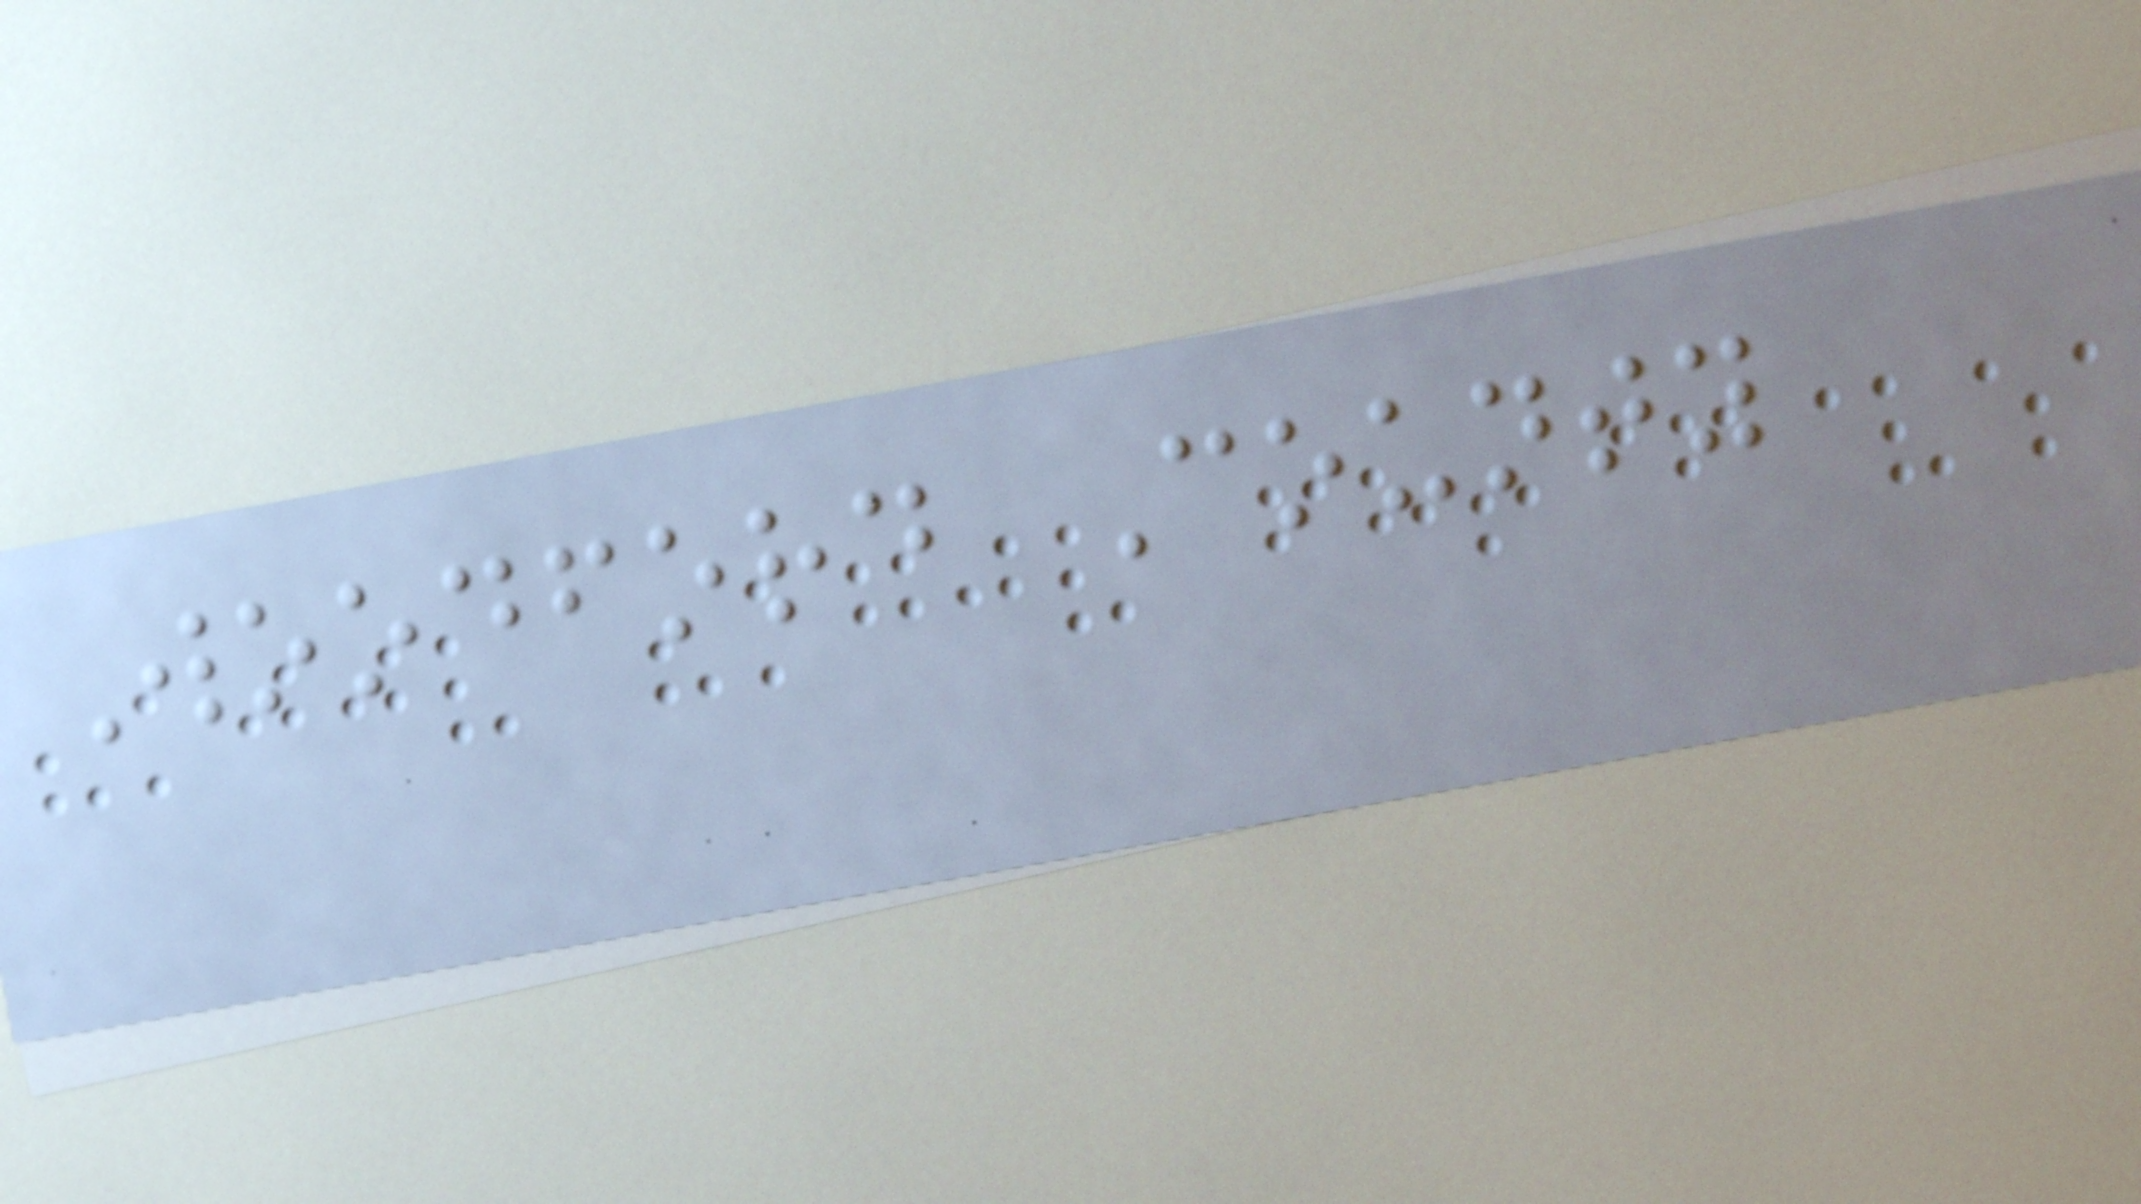Woodford County
